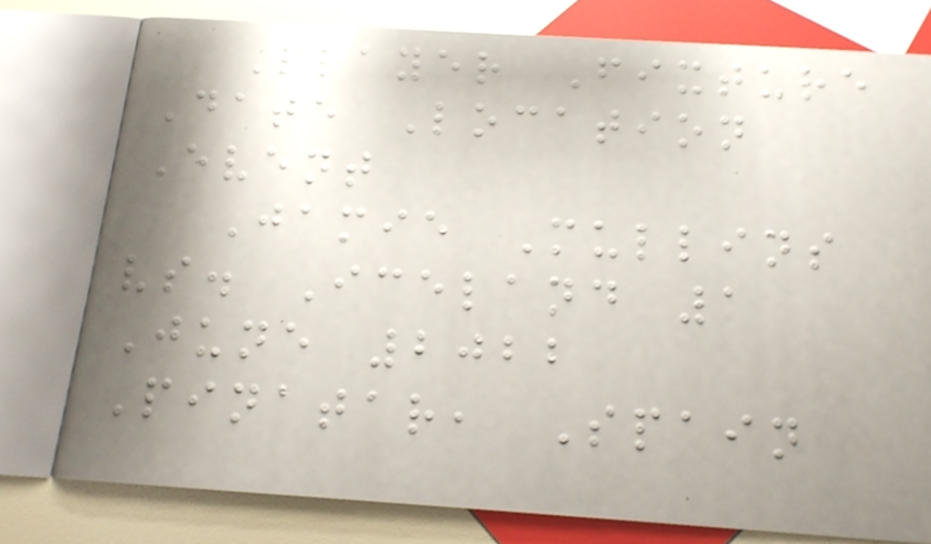Player Fixture
Date Location
Event
Jamie Mullins
vs. Iceland 1
June 2022
Pinatar, Spain
